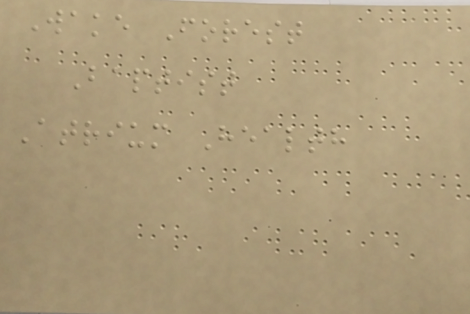Wake Forest
Baptist
Atrium Health
